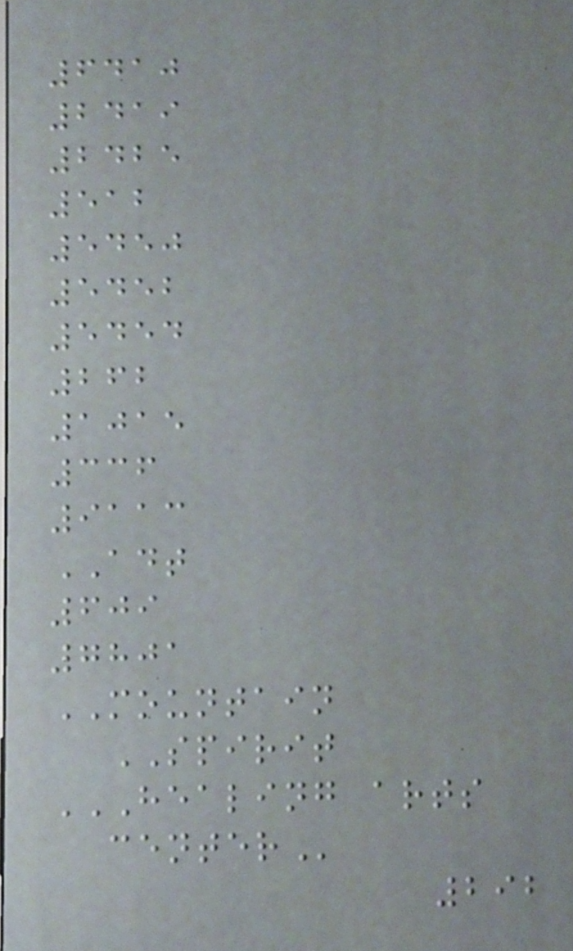6410
2419
2425
512
5450
5452
5454
262
1015
336
9113
ADT
609
7801
MOUNTAIN
SPIRIT
HEALING ARTS
CENTER
292
